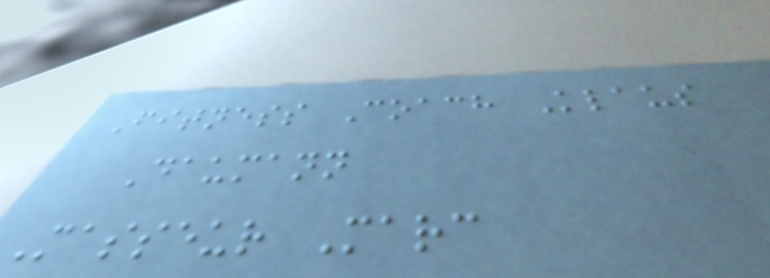Fitness Coach Klaus
Daumann
Masseur Marc
